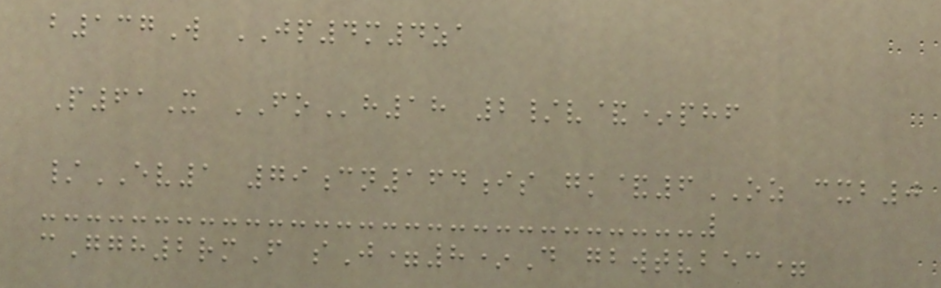b137W JP4m4za
P61X FOh18 2/v&*phf
/EV1 79cn164is gk&6OZ cxb0
cGgh2rmF sJ=8*D gbwtvbec=
